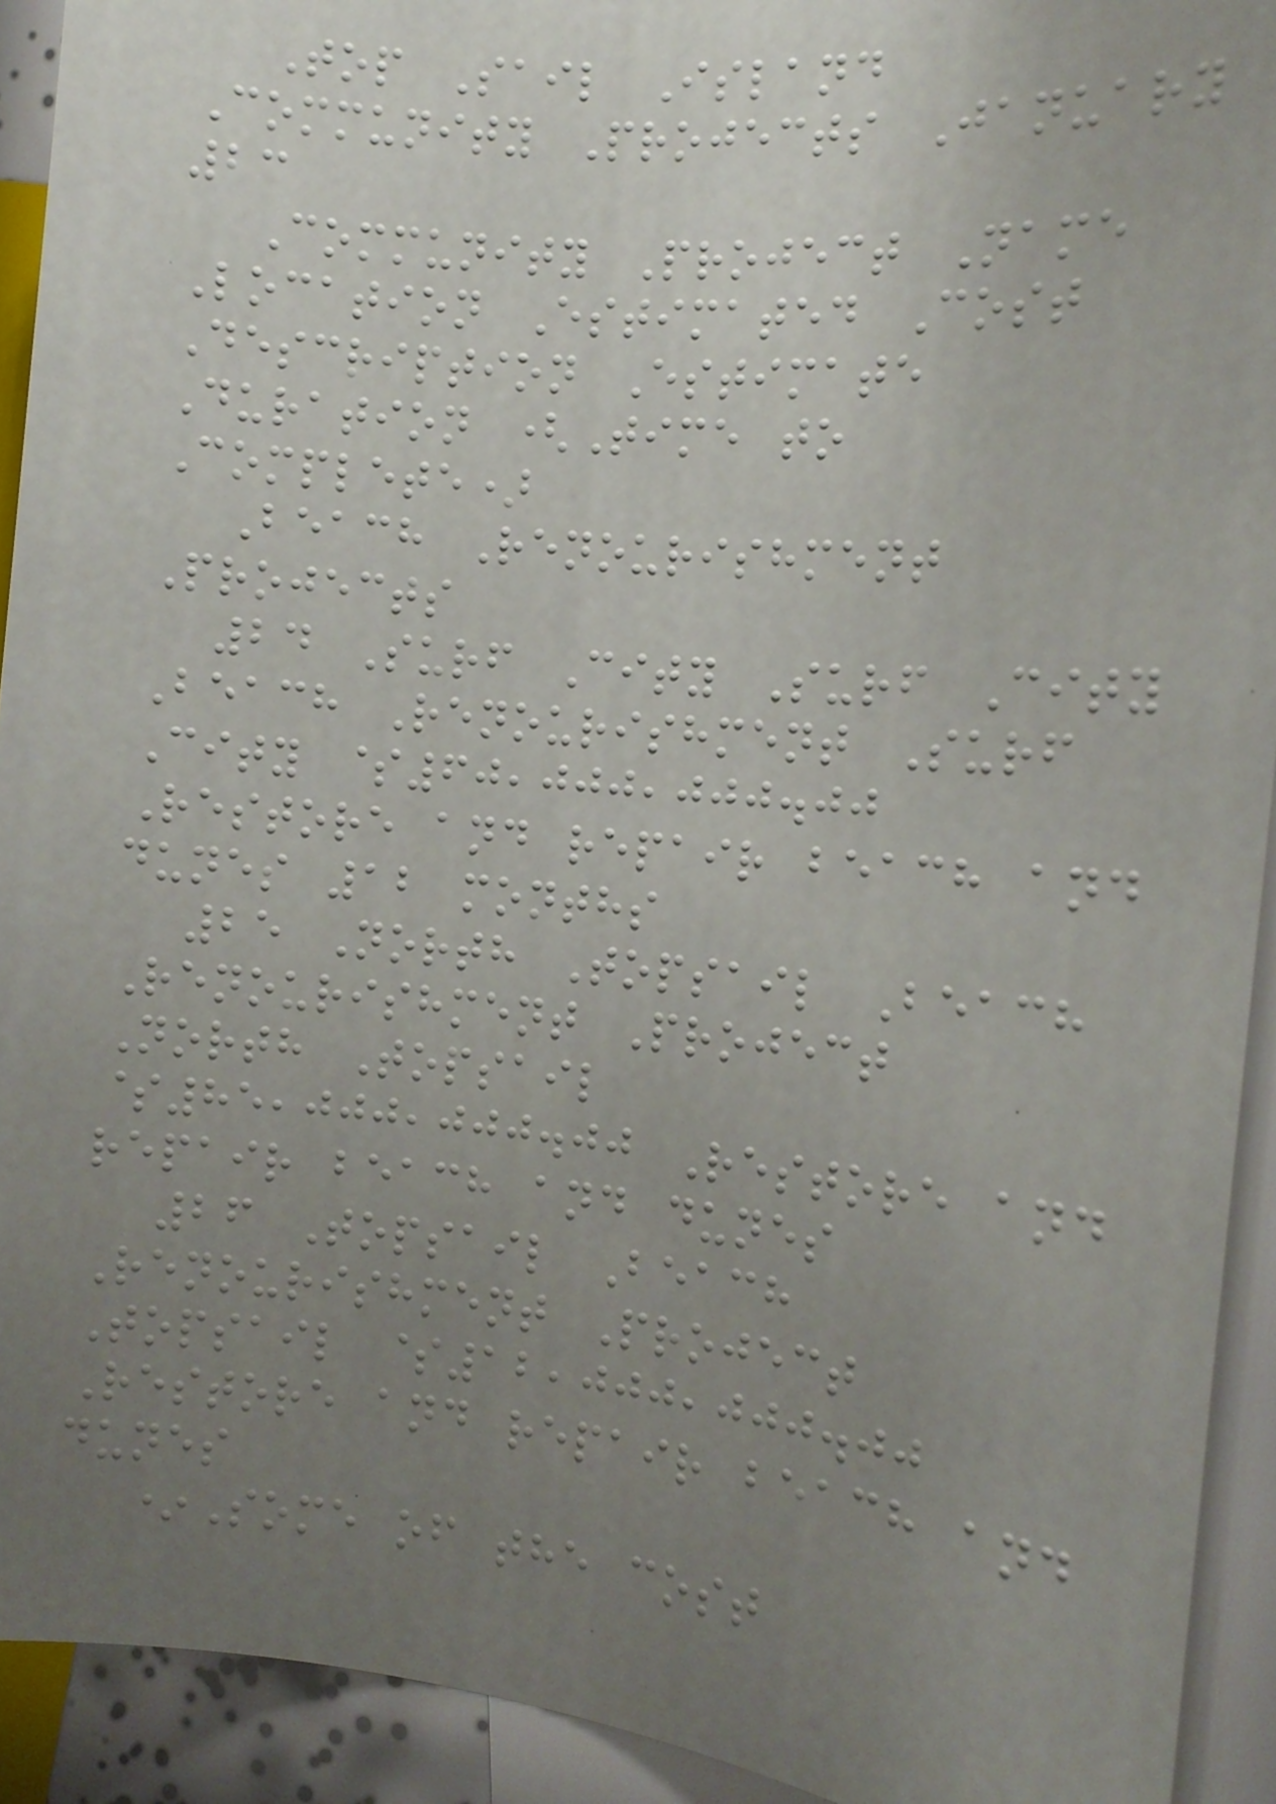Top Sail Island
Community Projects January
23
Community Project Name
Location Estimated Cost
Description Estimate
Duration (Time to
Complete)
Beach Renourishment
Projects
24 Surf City Surf City
Beach Renourishment Surf
City $60,000,000.00
Restore and repair beach and
dunes 12 months
25 North Topsail Beach
Renourishment Project
North Topsail
$85,000,000.00 Restore and
repair beach and dunes
26 Topsail Beach
Renourishment Project
Topsail $12,000,000.00
Restore and repair beach and
dunes
*Some of the cost
